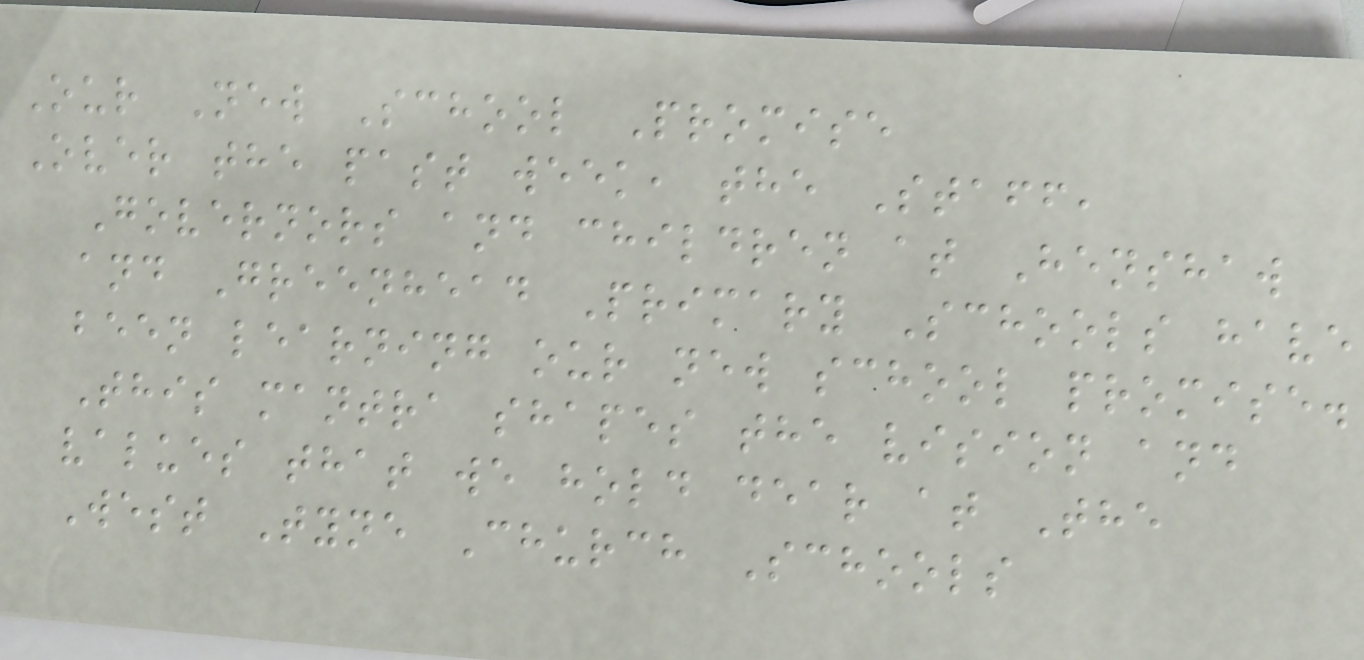Our New School Promise
Over the past week, the Staff,
Governors and children at Henshaw
and Greenhead Primary Schools have
been learning our new school promise.
This mantra shapes the vision and
values that we hold dear at The
West Tyne Church Schools
